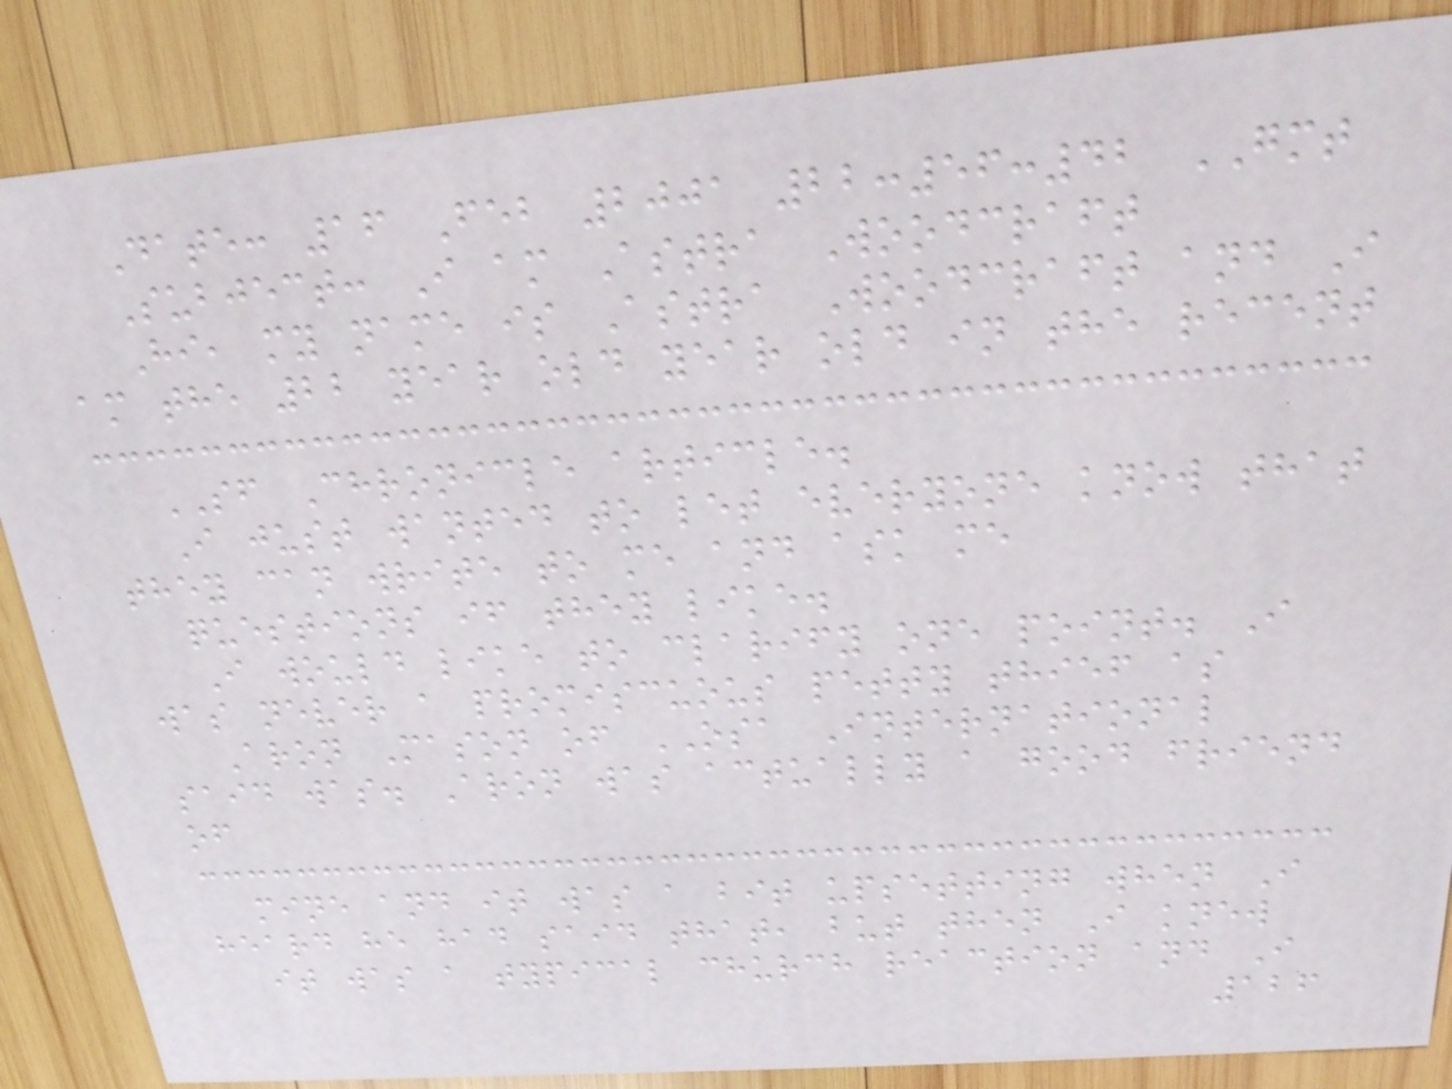Date: 16 Feb 2001 22:56:42 GMT
Subject: I am Astra Woodcraft
Hi, my name is Astra Woodcraft and I
am the 22 year old year old in the recent
SF Chronicle article.
I just wanted to let everyone know that
they can write to me and ask me
questions if they like.
I would like to clarify one point. I
was never a promiscuous petty thief as
Aron Mason of OSA International
said was. Aron was actually a good friend
of
mine and it was a bit upsetting when I
heard he had said that, but then I knew
it was a typical church reaction and I
126
